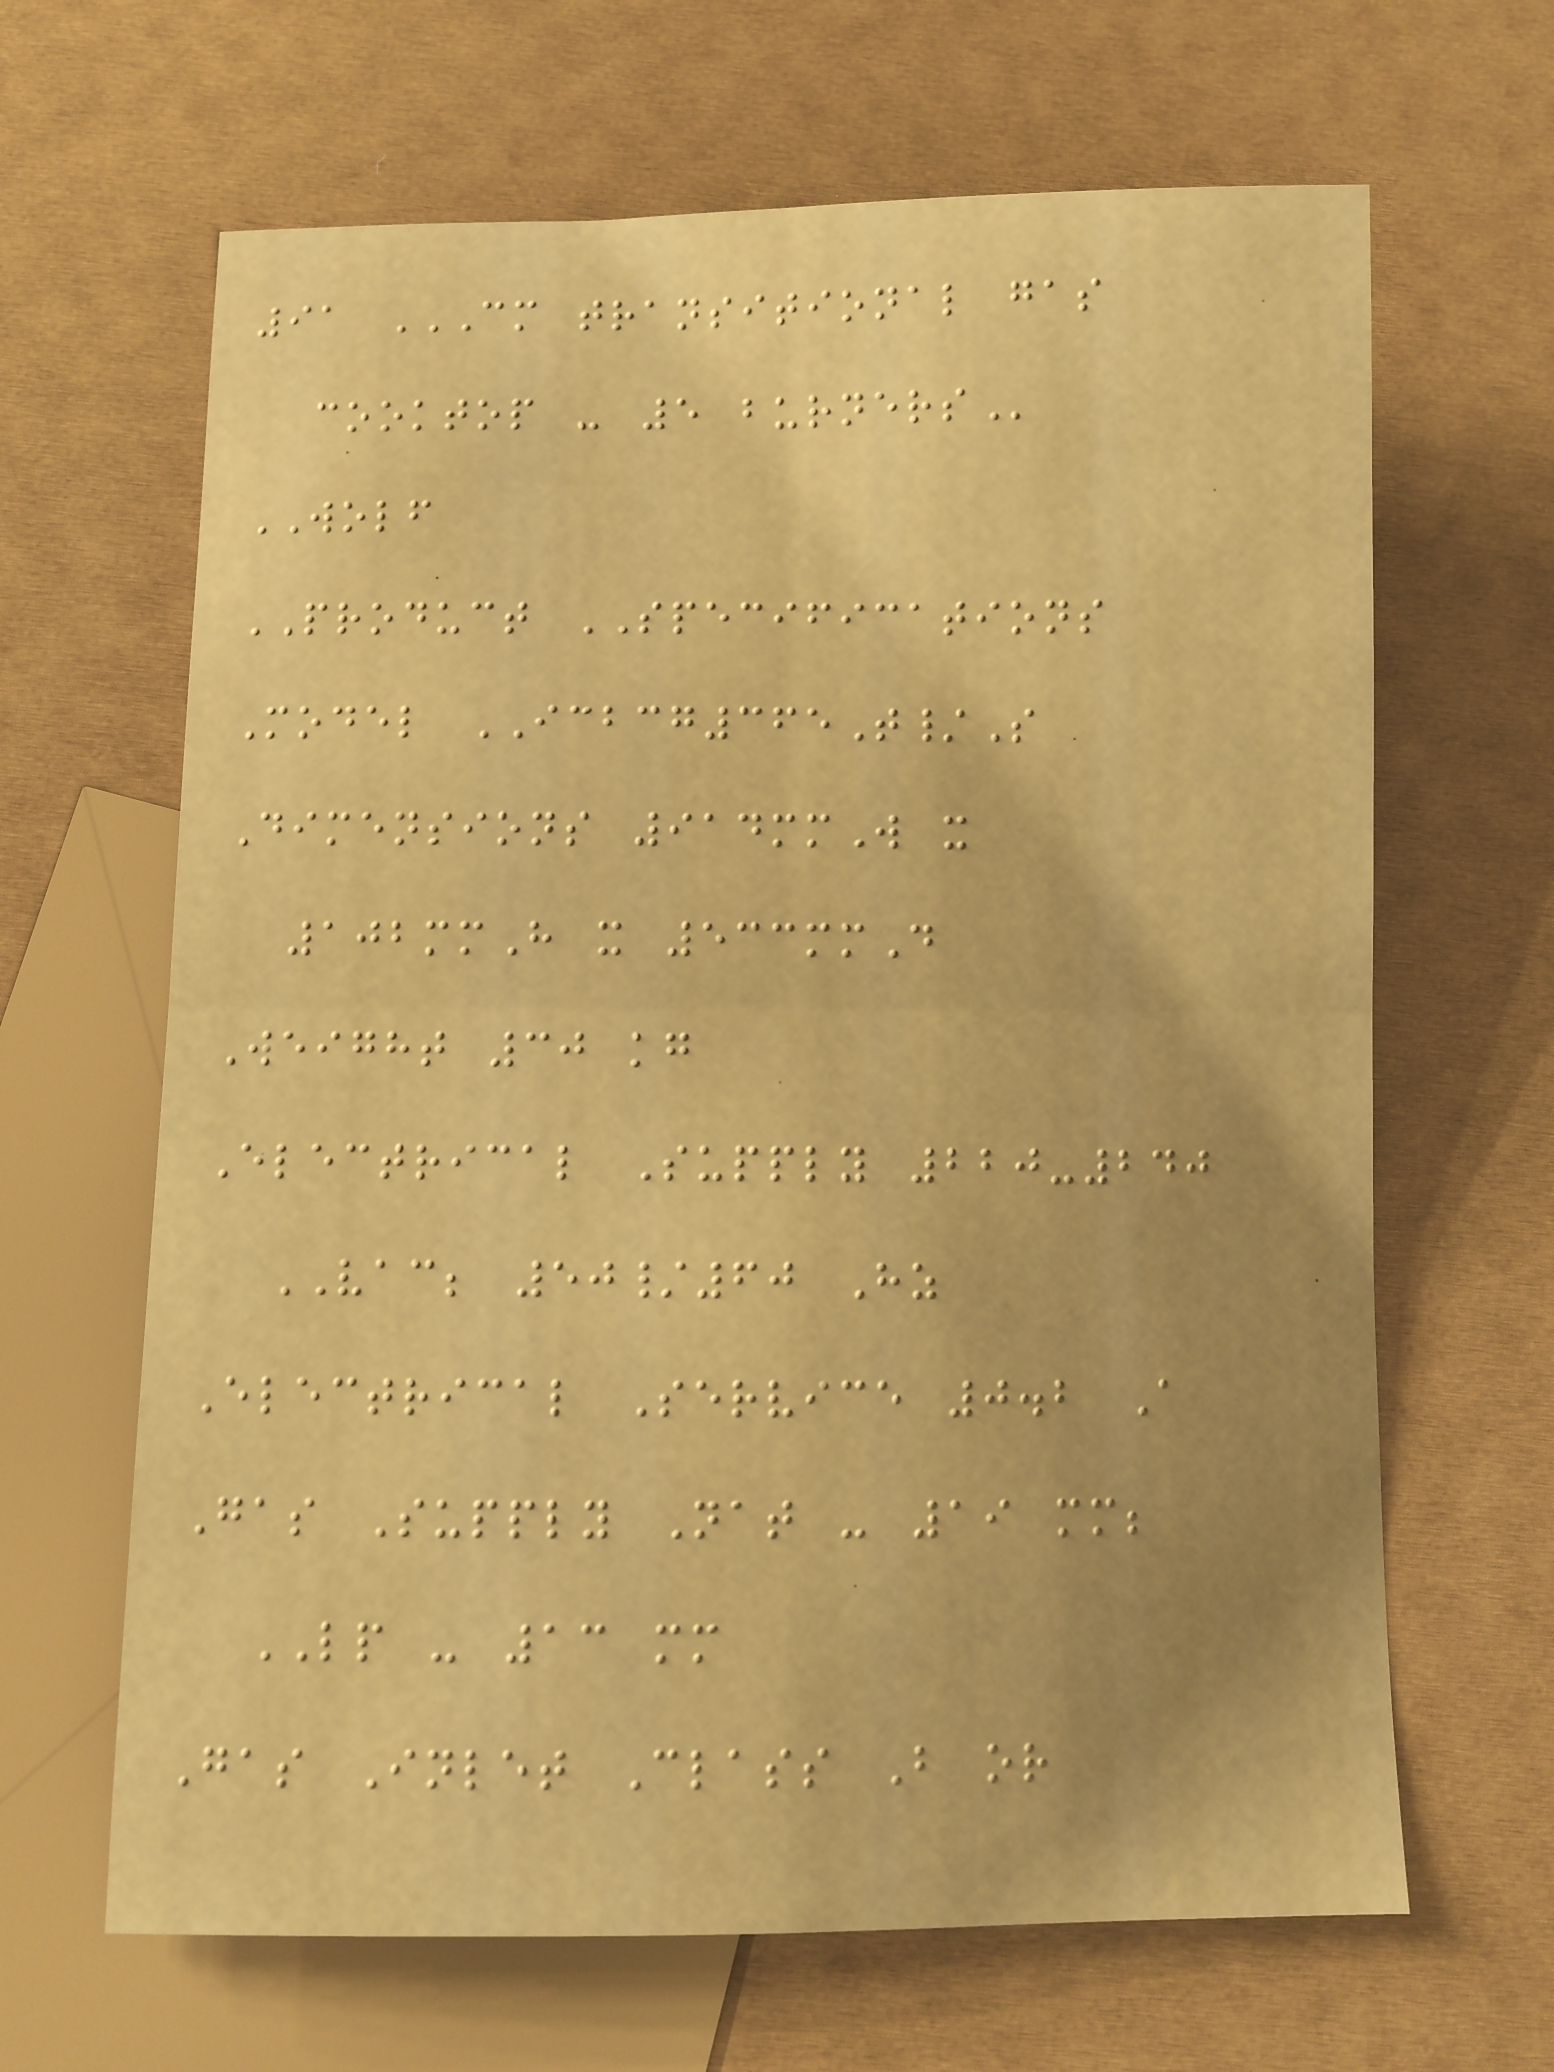91 CM TRANSITIONAL GAS
COOKTOP - 5 BURNERS
WOLF
PRODUCT SPECIFICATIONS
Model ICBCG365T/S
Dimensions 914mmW x
102mmH x 533mmD
Weight 30 kg
Electrical Supply 220-240
VAC; 50/60 Hz
Electrical Service 0.2 A
Gas Supply Nat - 19 mm;
LP - 13 mm
Gas Inlet Class B or
